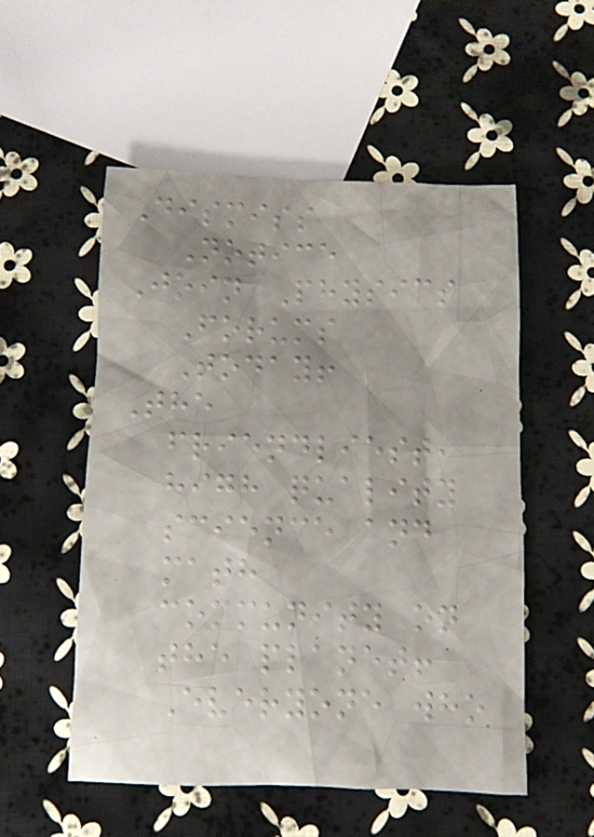Dismiss
Notice
Join Physics
Forums
Today!
The
friendliest,
high quality
science and
math
community on
the planet!
Everyone who
